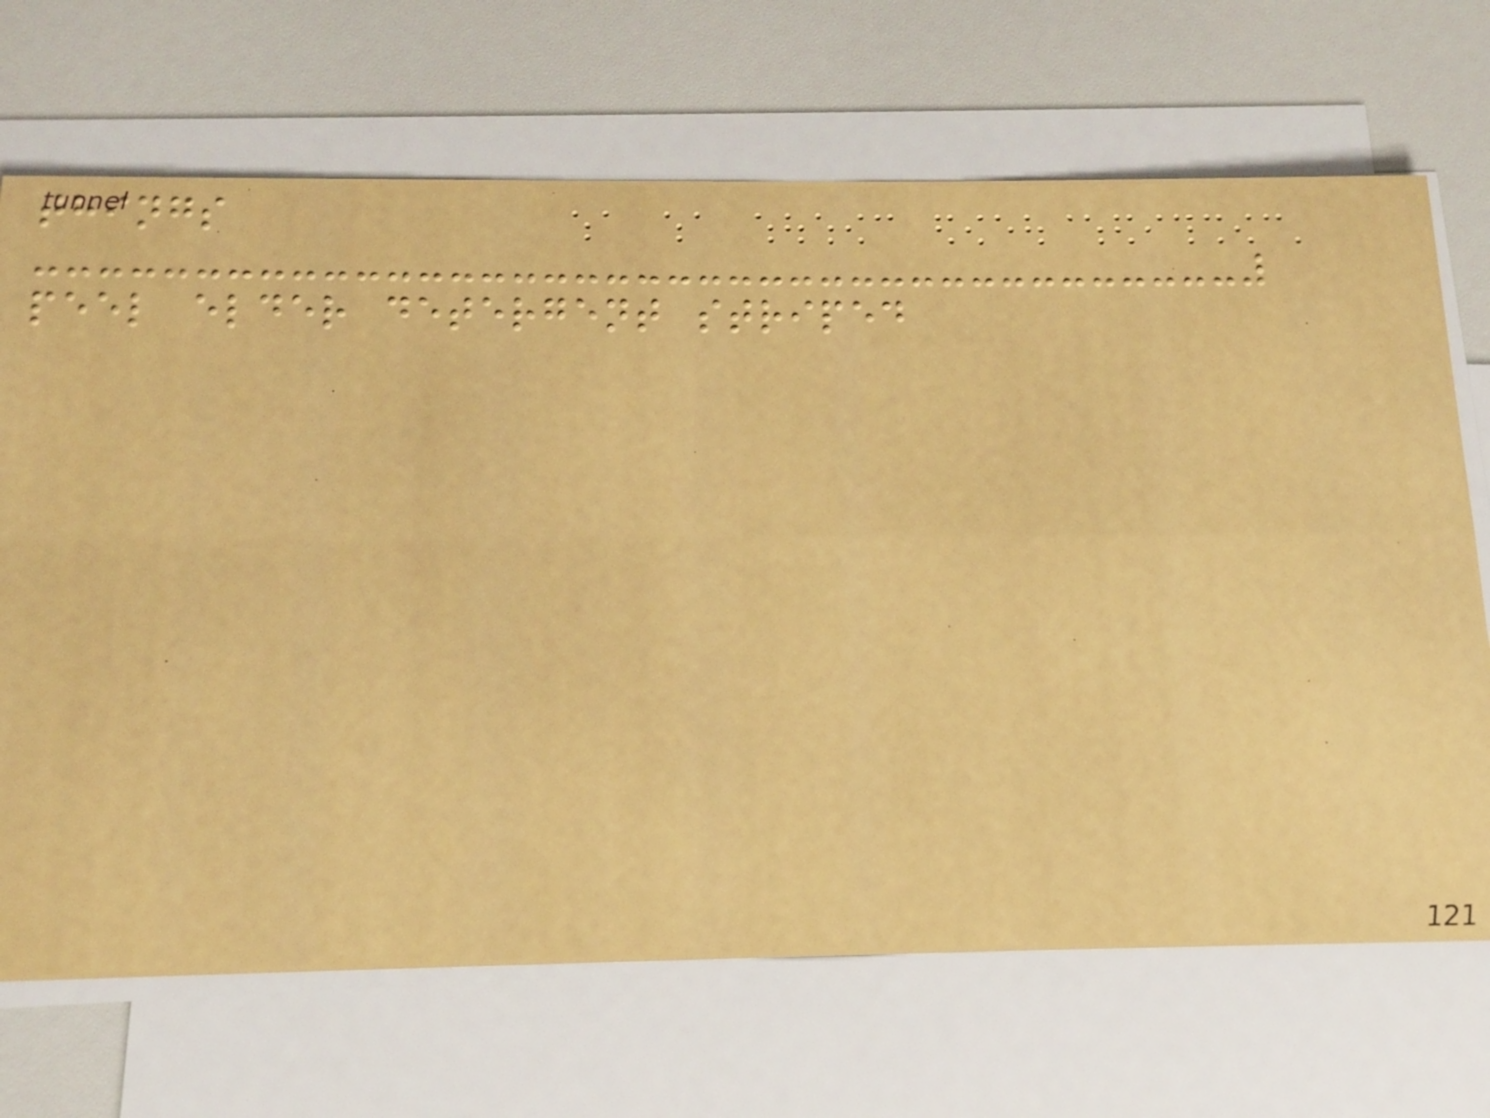things
peel elder detergent striped
